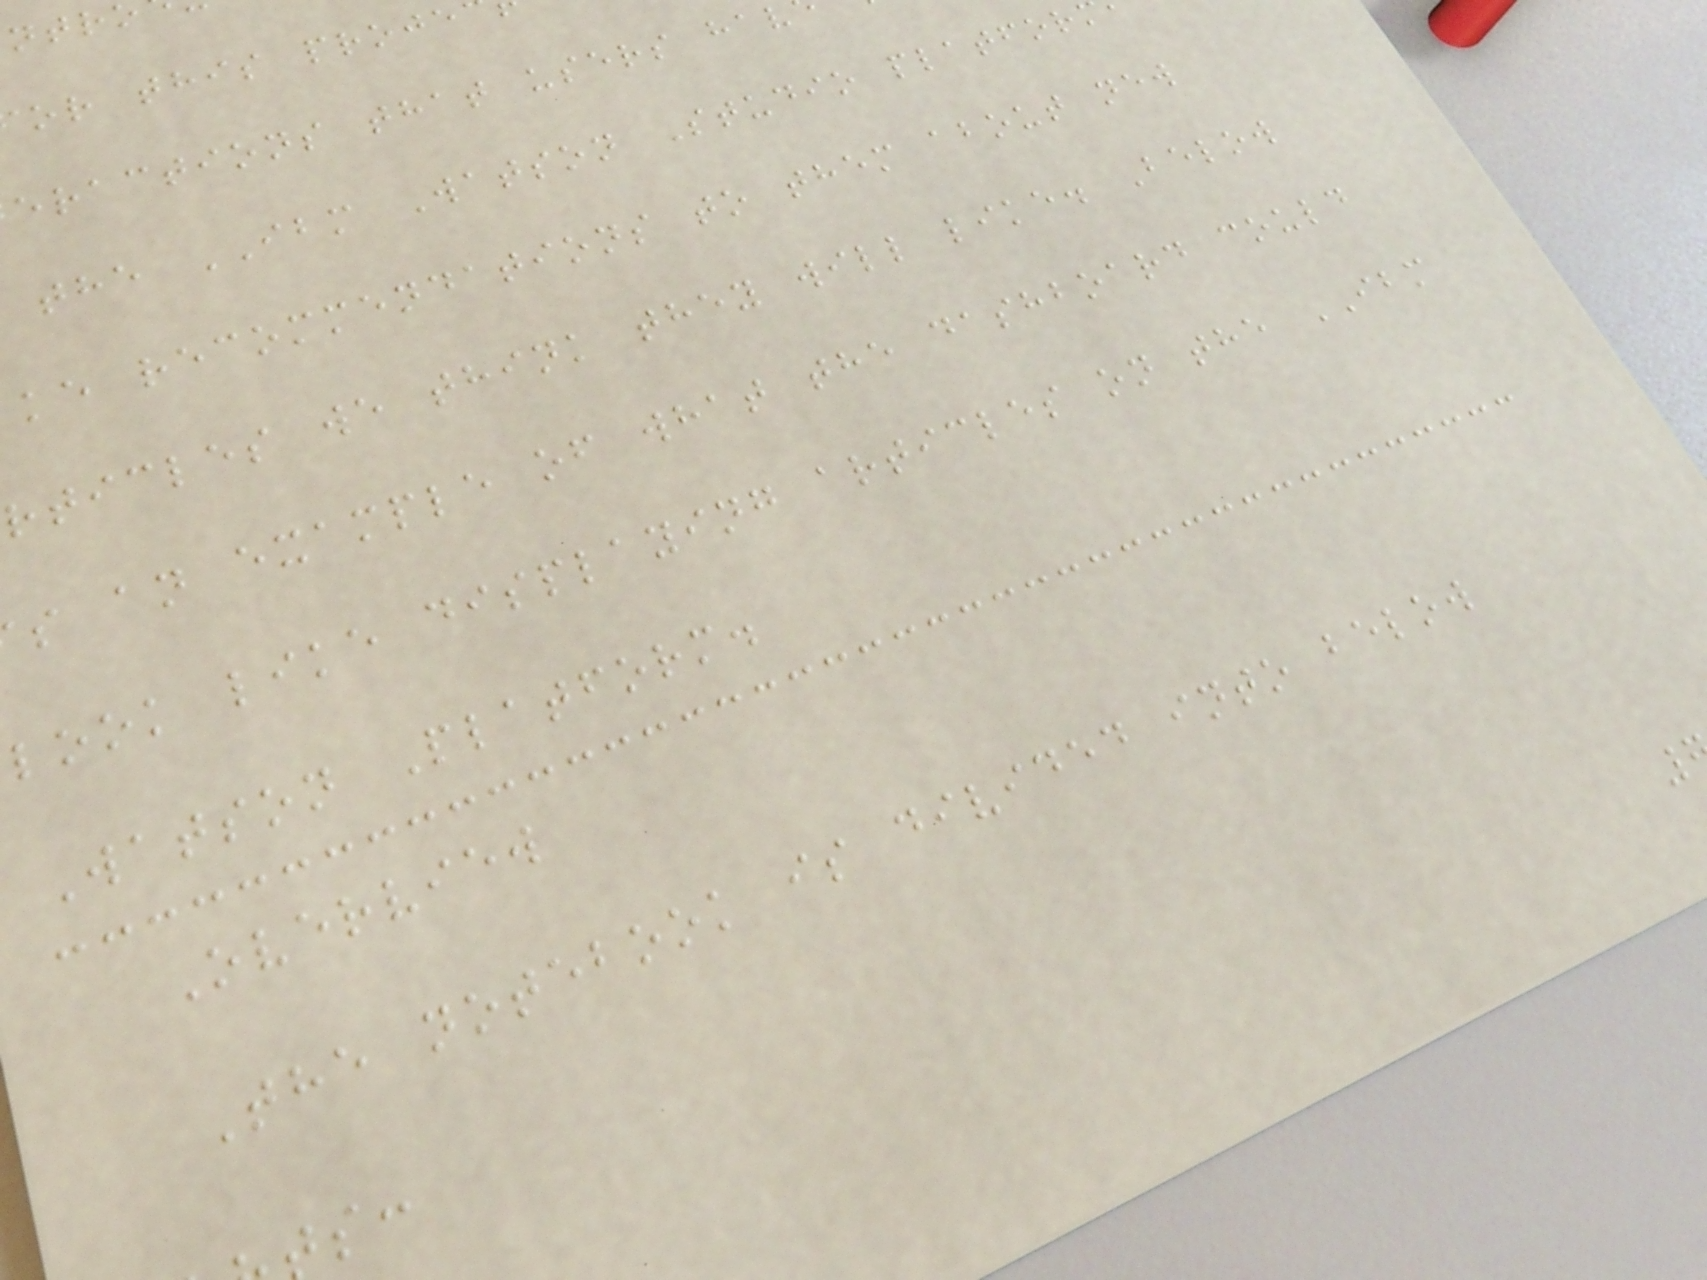or this proje
eractions that users hav
the IBM Watson Studio platfor
ke recommendations to them about new
rticles we think they will like. Below
s an example of what the dashboard could
look like displaying articles on the IBM
Watson Platform.
Overview
The notebook is divided into below
